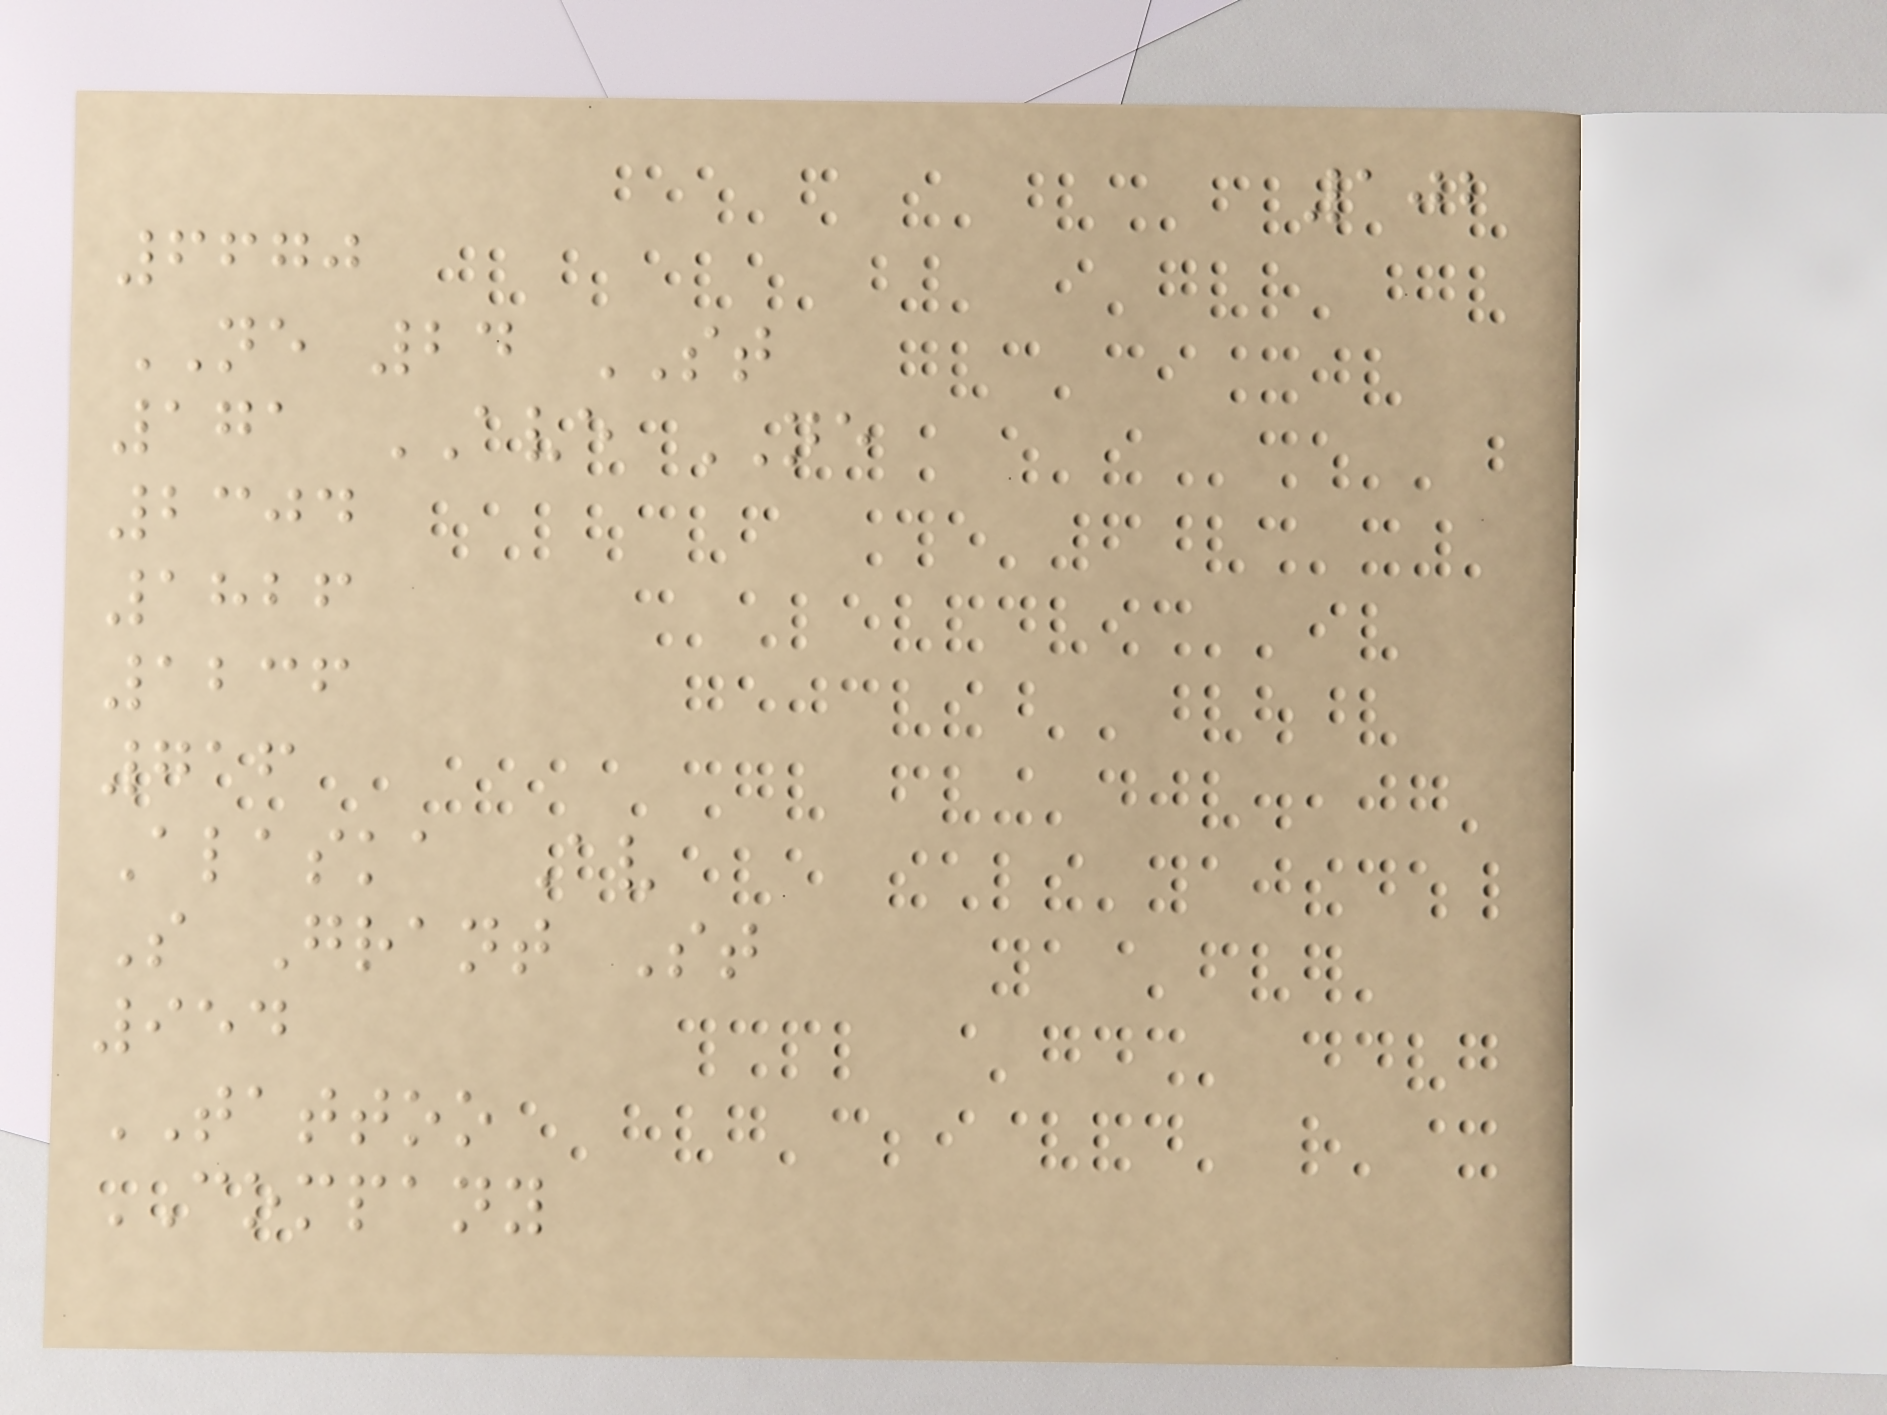102
6670
NE 24 ST
171 AVE NE
2304
1826
1236
716
Alaska Av
S Grant St
954
TATTOO
COMPANY
